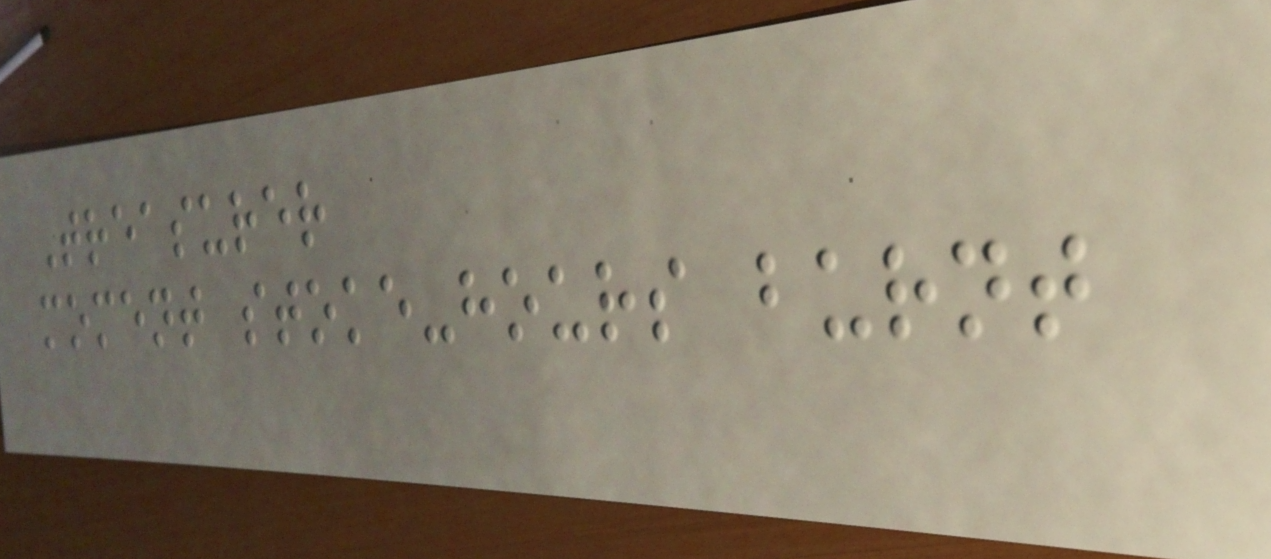Treasurer
moment stoke-hours burnt
